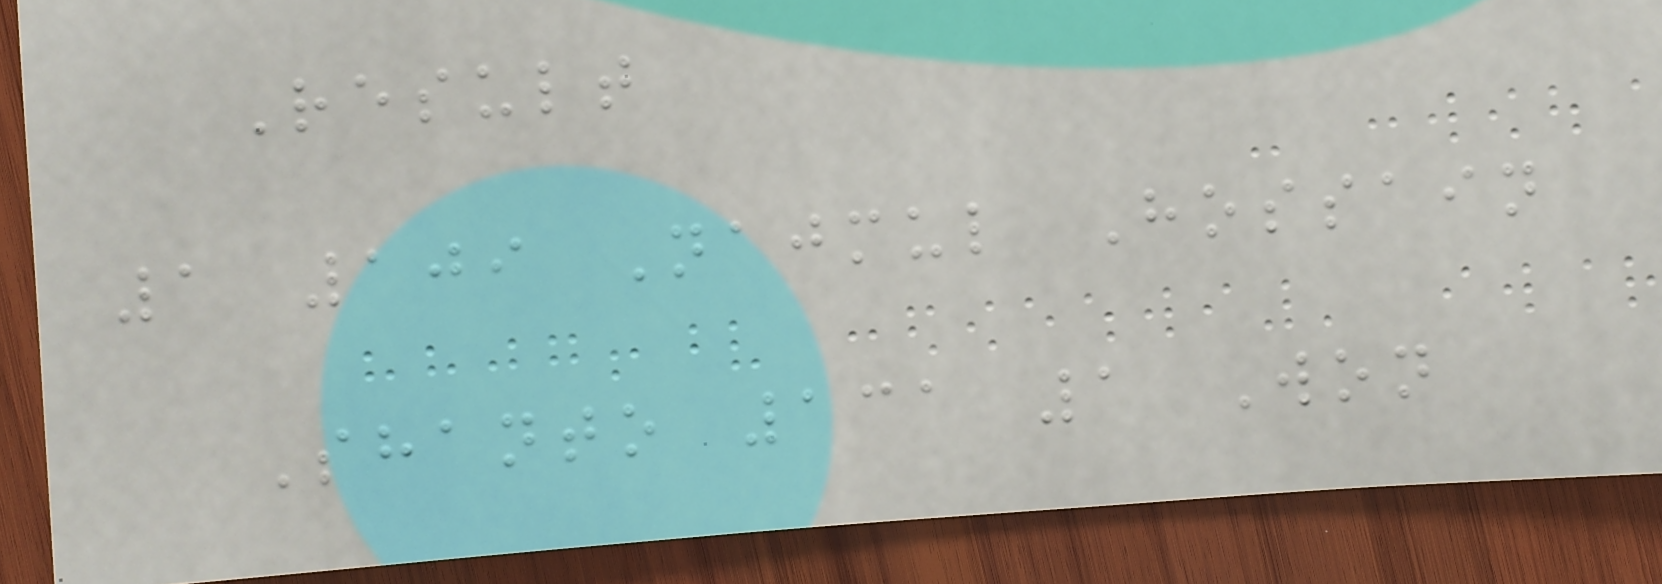Result
1 109 Najmul Hossain
Shanto 131 1 Won
